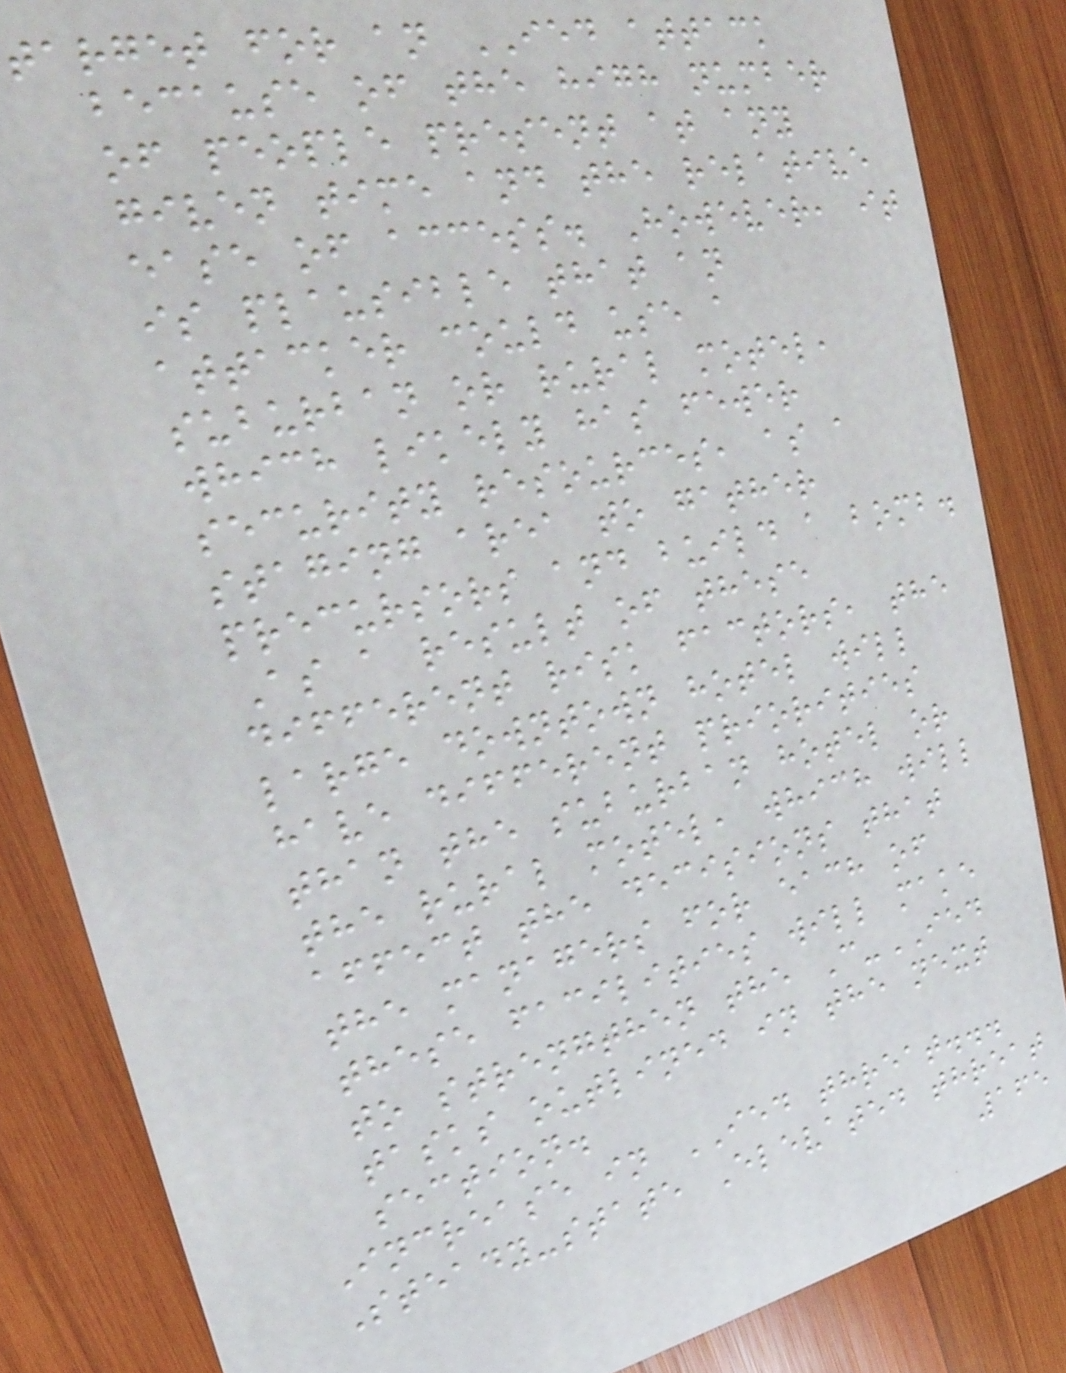target for an IED attack
because of the high number
of people present at any
given time and the relative
ease of access. However, it
is plausible that an
attacker could use a
suburban or rural motel,
which likely has fewer
security resources, as a
staging area to gather
precursors and build a bomb.
As a result of these
different risk factors, the
large downtown hotel will
have different priorities
than the suburban hotel or
the rural motel, which will
affect the decisions that
the managers for each of
these facilities will make
to strengthen the C-IED
tasks outlined in the next
section.
Increase in IED threat...
Steady-state Elevated threat
165
